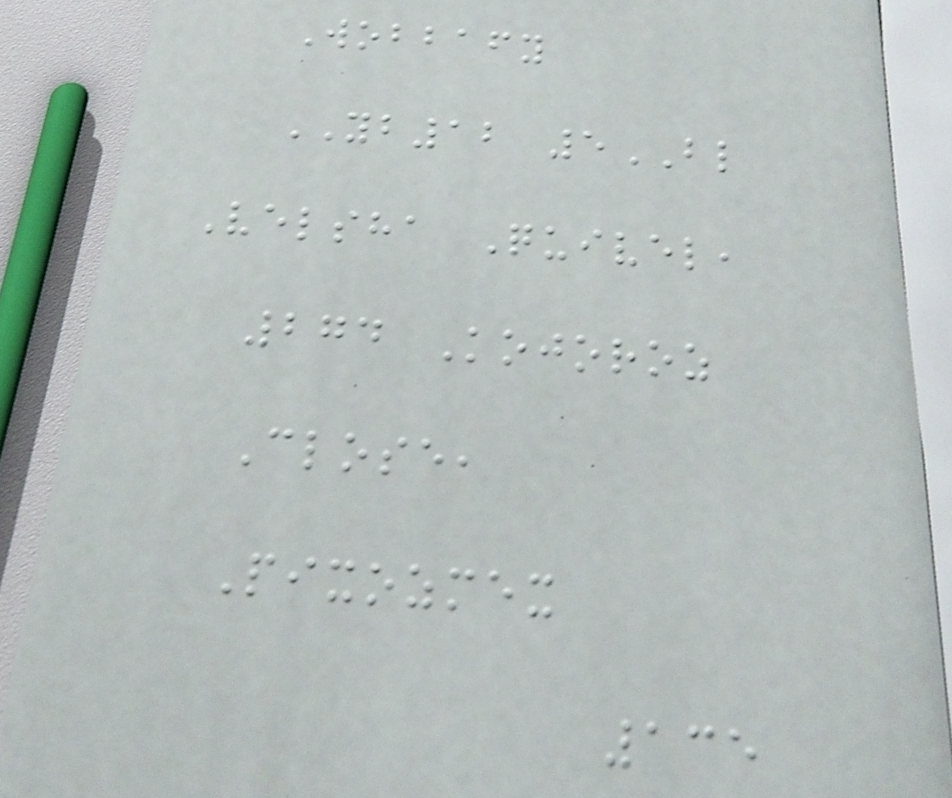Wobbafy
YB12 5BL
Velsha Quivel,
274 Kojoroz
Close,
Pixozmex
135
